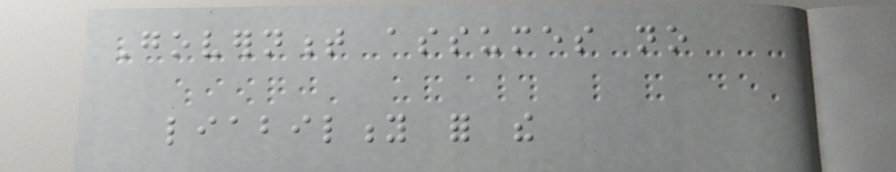Government assumes no
liability for the
